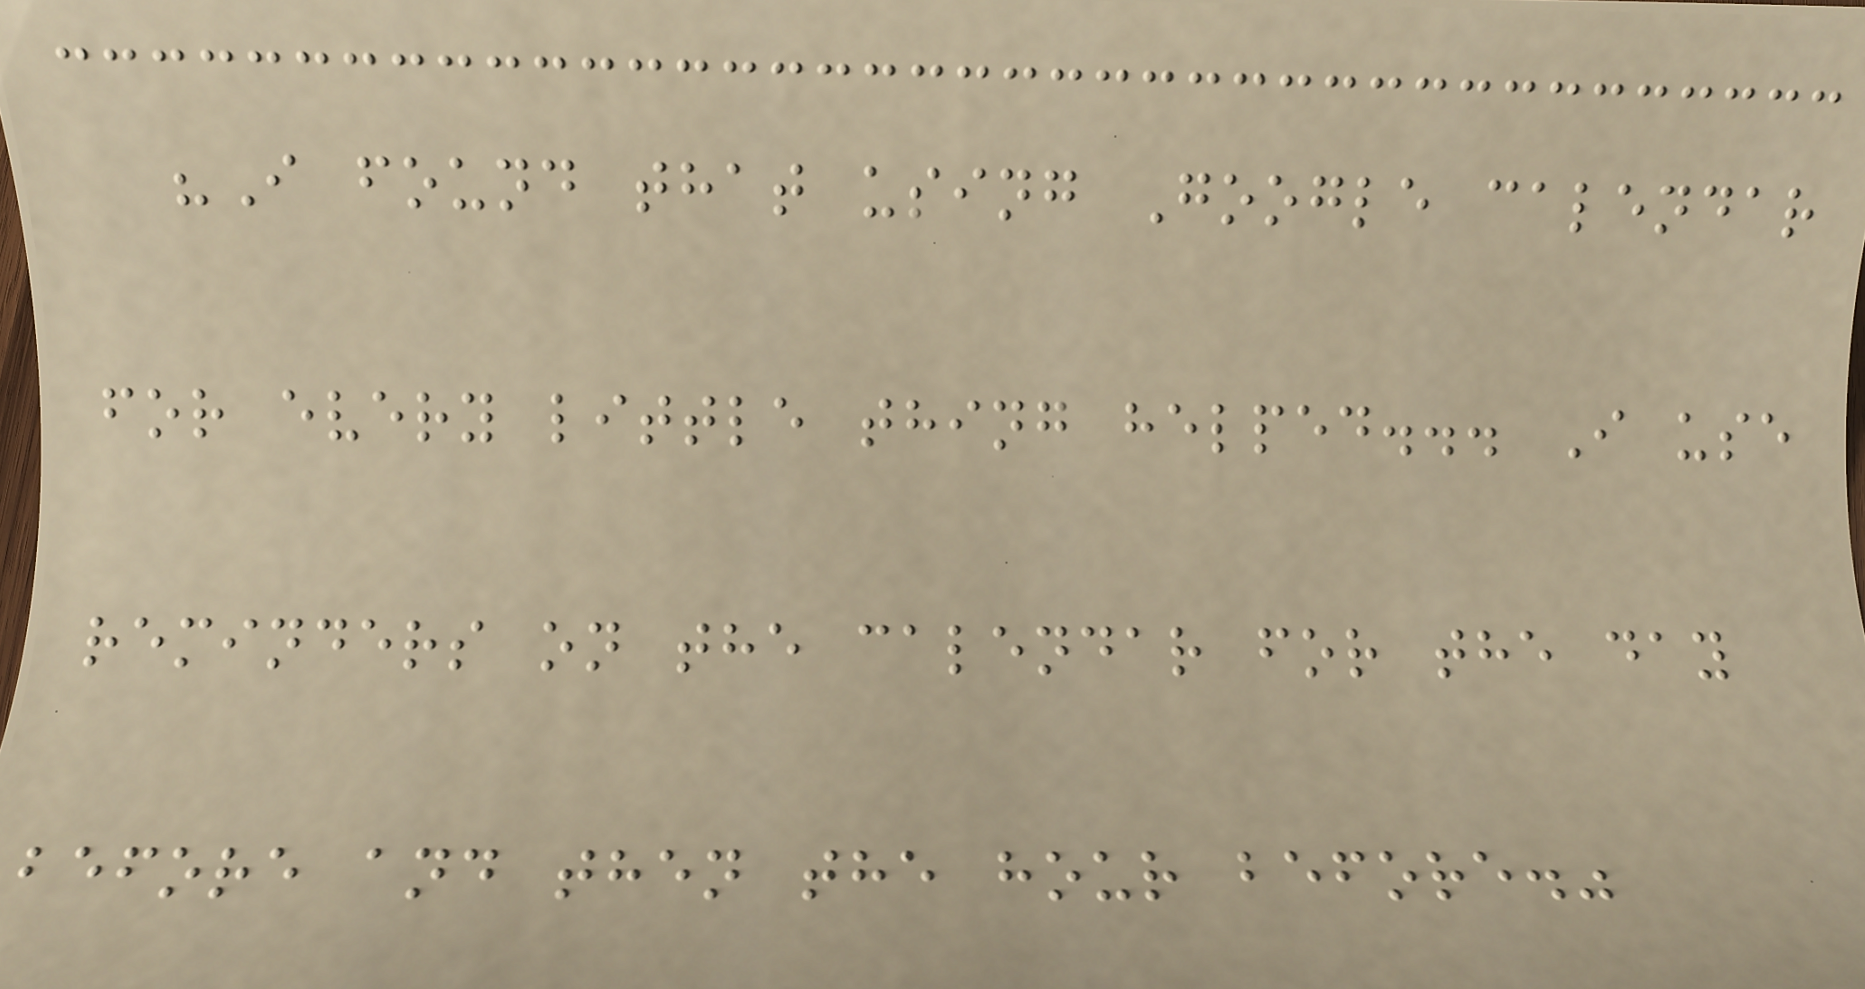"I found that using Google calendar
for every little thing helped... I use
reminders on the calendar for the day
before and then the hour before."
